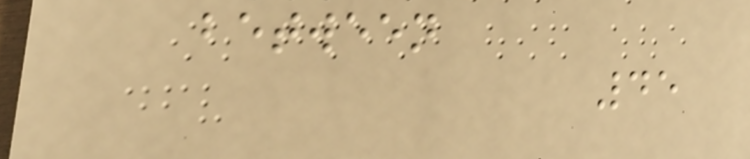between
45
